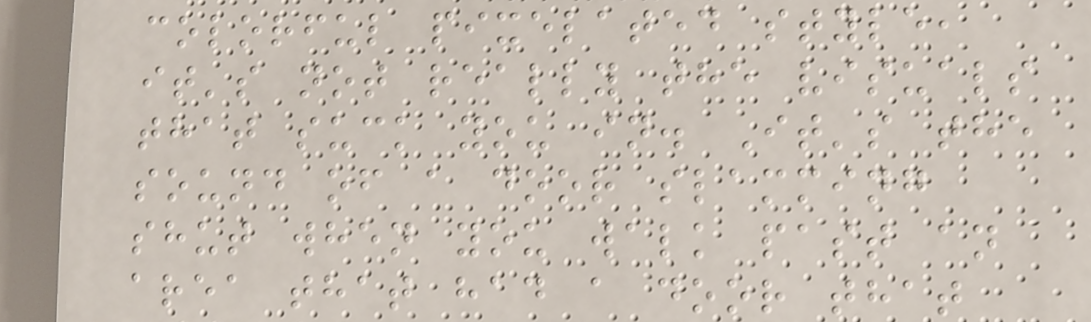colorful pixelated style,
it's not really the visuals
that suck you in. It's the
sound of a door slamming
shut when you walk past an
area that had a door that
